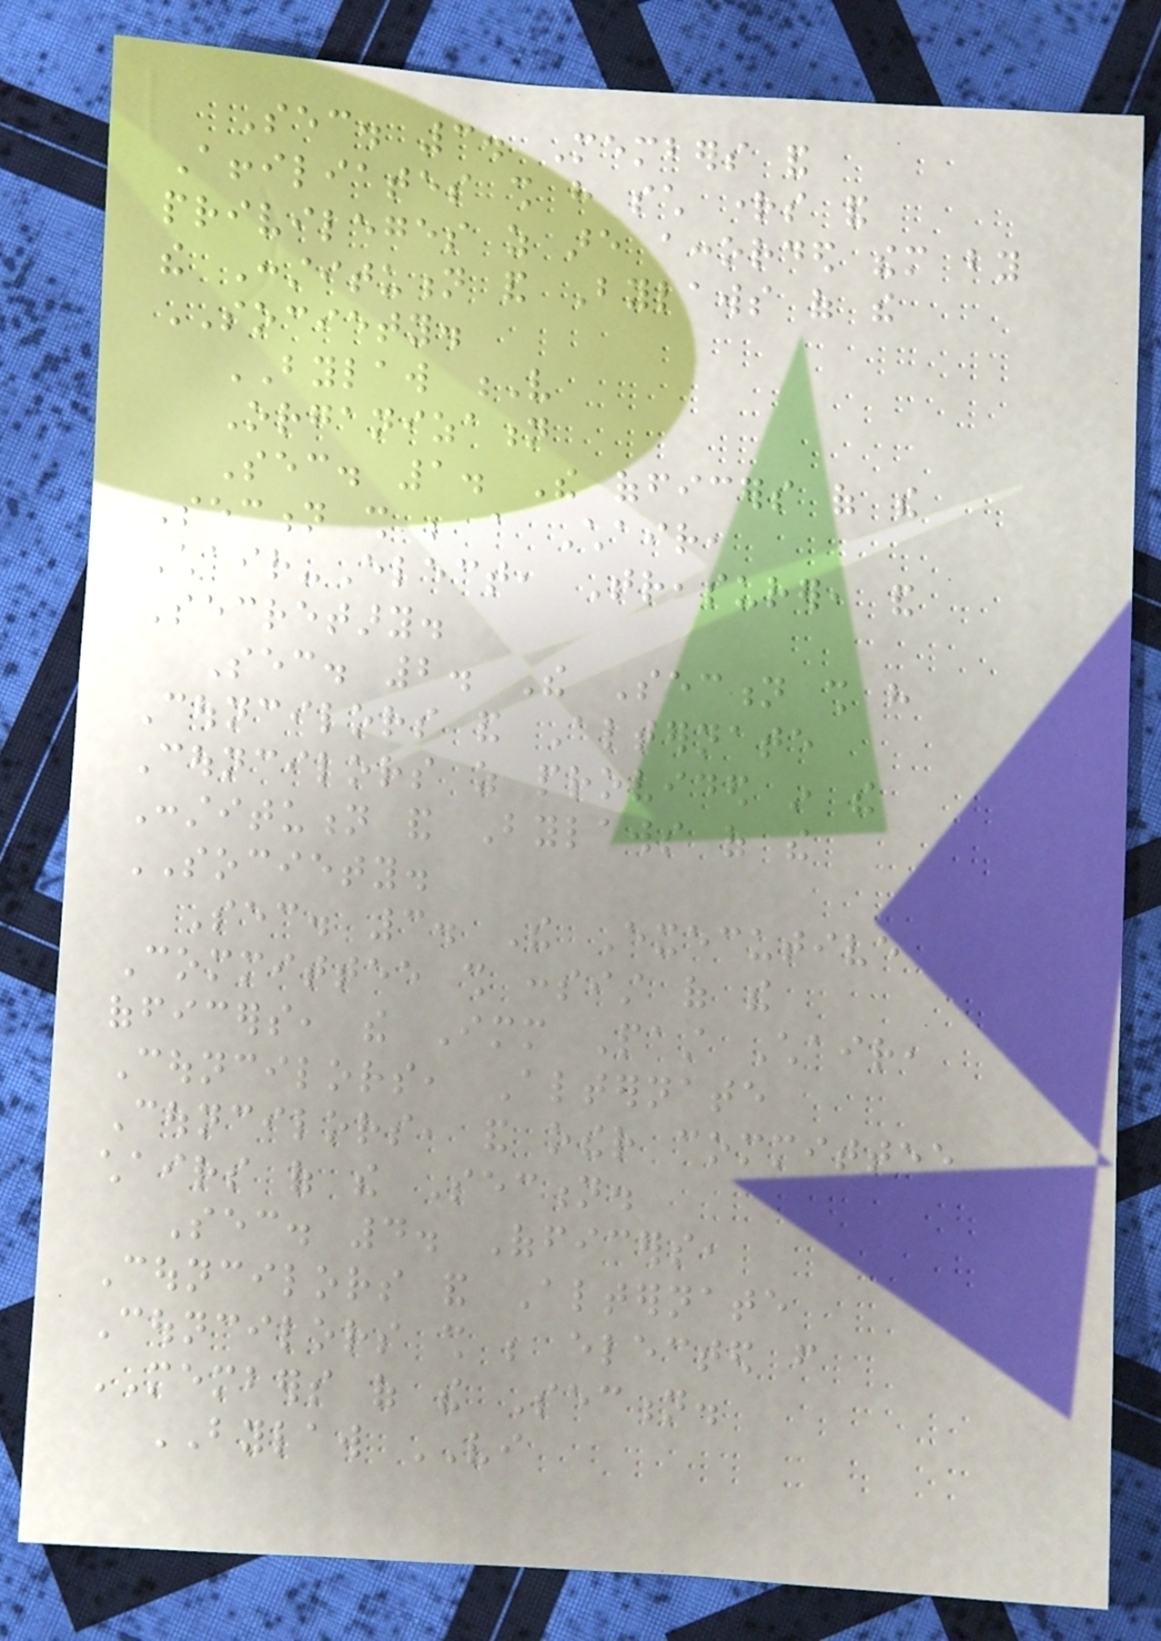Sec. 3. Members and
Affiliates shall have such rights and
privileges as are accorded them by
the Constitution and Bylaws of the
SOCIETY.
BYLAW V
Organization
Sec. 1. The officers of the
Section shall be a Chair,
Chair-Elect, Treasurer, and
Secretary.
Sec. 2. The Section shall have
Councilors and Alternate
Councilors as provided in the
Constitution and Bylaws of the
SOCIETY.
Sec. 3. The Executive
Committee shall consist of the
officers, the Immediate Past Chair,
Councilors, Alternate
Councilors, and other committee
chairs of the Section.
Sec. 4. Officers,
Councilors and Alternate
Councilors shall be elected from
MEMBERS of the Section.
BYLAW VI
